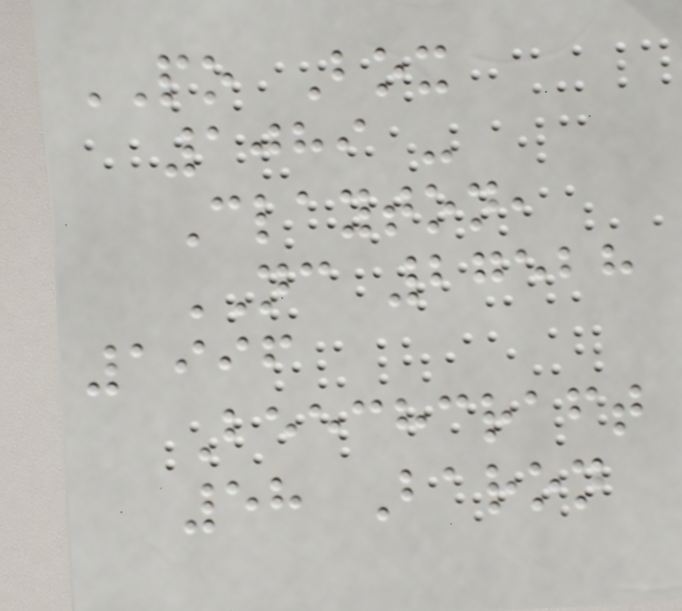PO Box
1089 -
Clayton,
NC 27528
1996
Beechcraft
58 Baron
